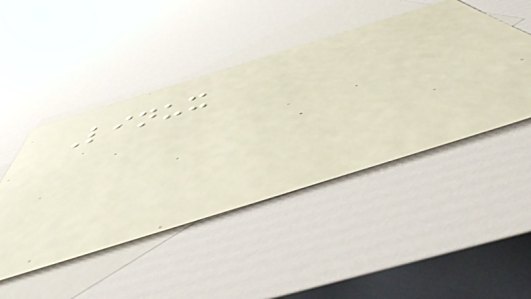Linux
